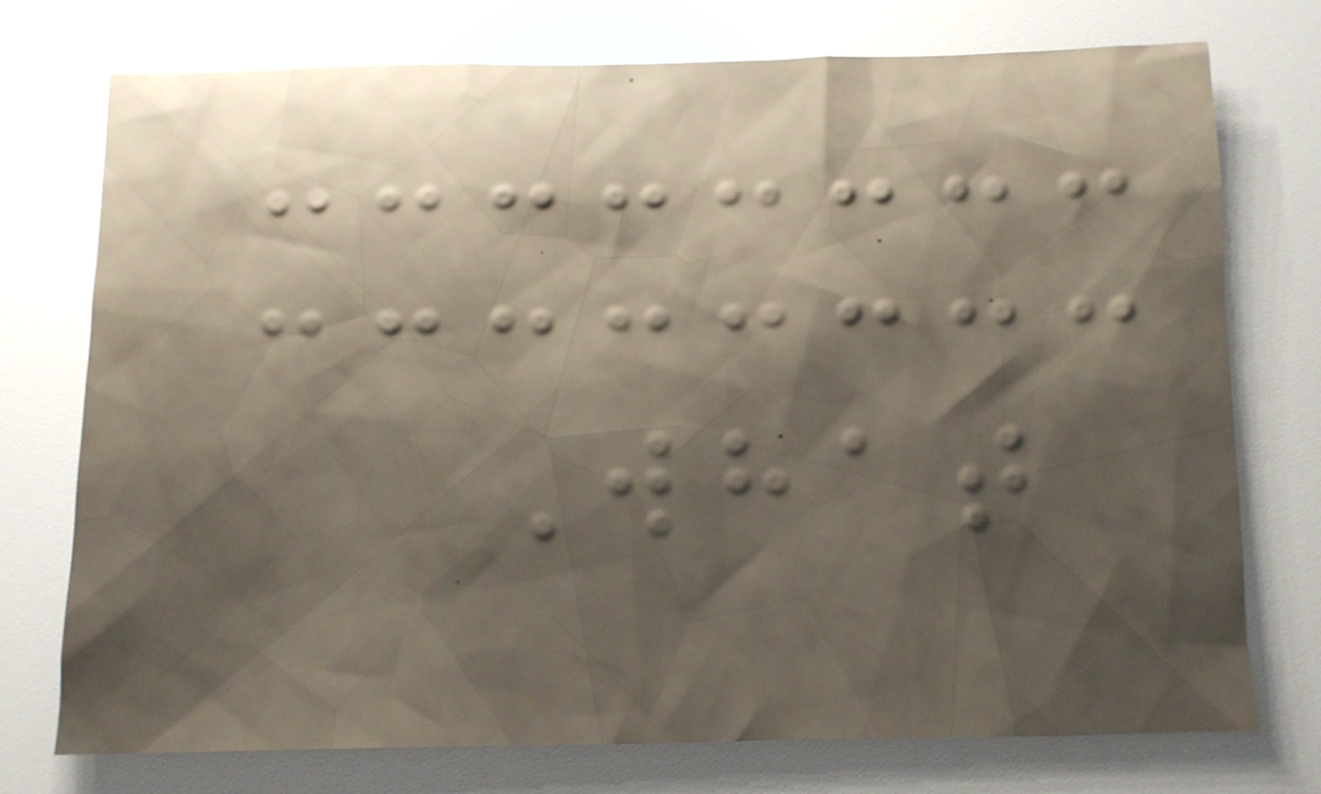What
